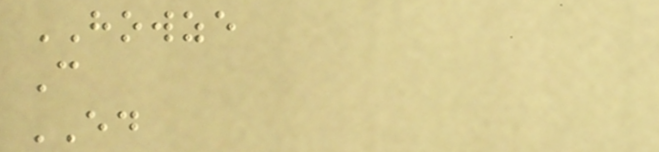HOWZE
C
ED
